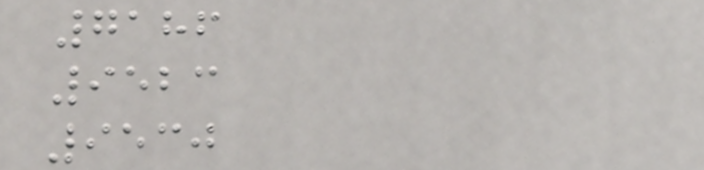7186
9523
9530
